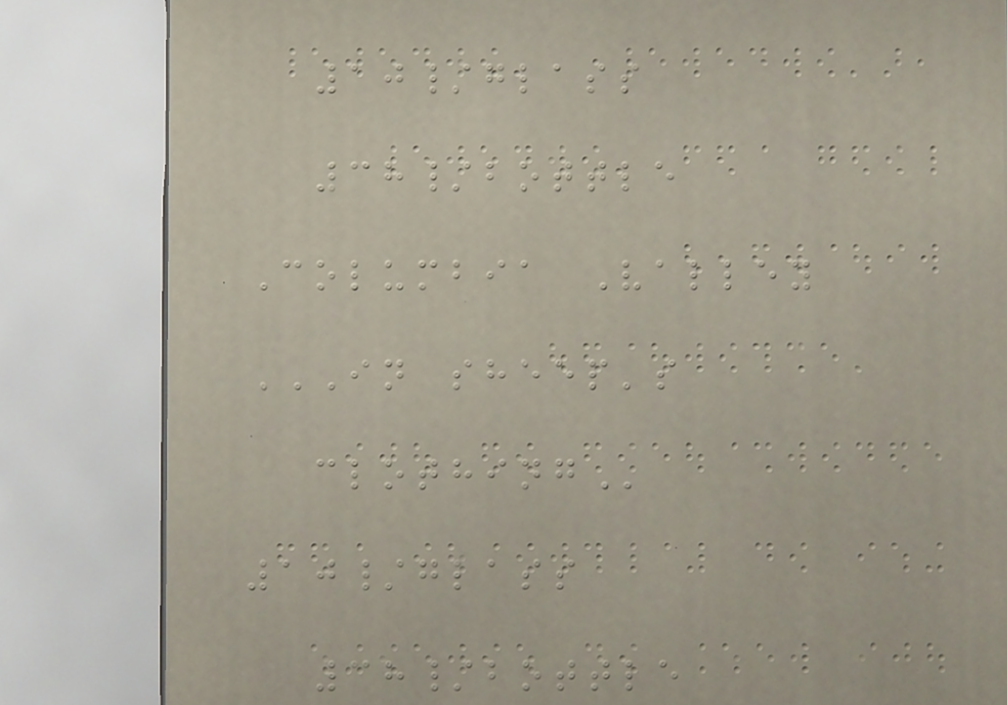10/glass
38/bottle
Columbia Valley
IN SHEEP'S
CLOTHING
10/glass
38/bottle
